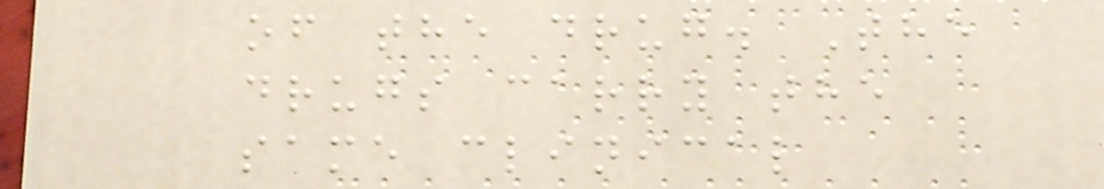of the drug. The
drugs carry the
same clinical
